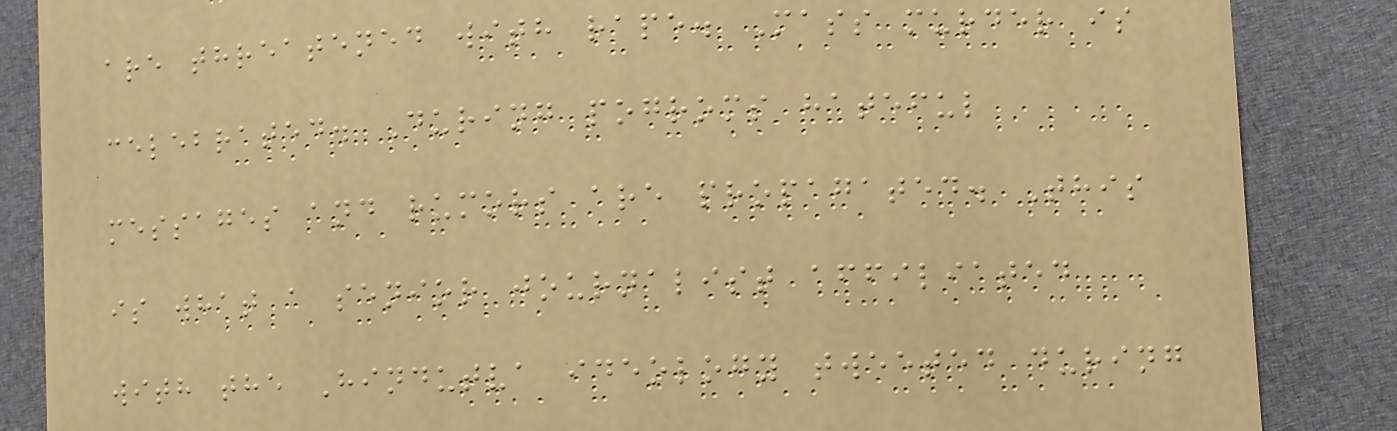are threatened with rape. Mass murder is
celebrated. During pogroms hateful
messages and rumors are propagated. This
is what a senior journalist affiliated
with the Hindutva ideology tweeted during
